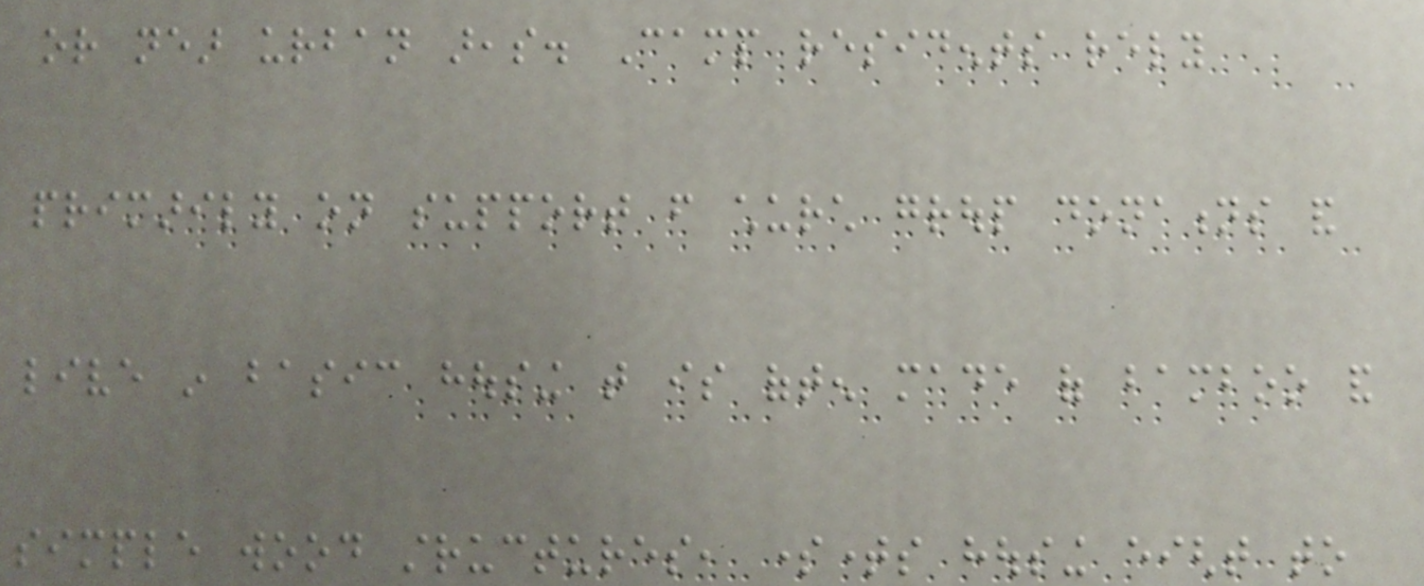or near urban areas. Camp residents rely
primarily on support from church group donations and
live in basic housing that is often made of bamboo and
simple wood structures, sometimes housing eight to
